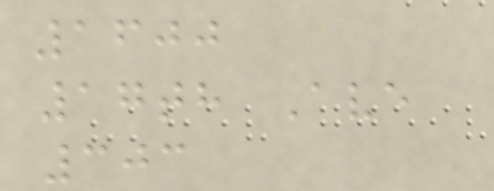1600
17th Ave
303
